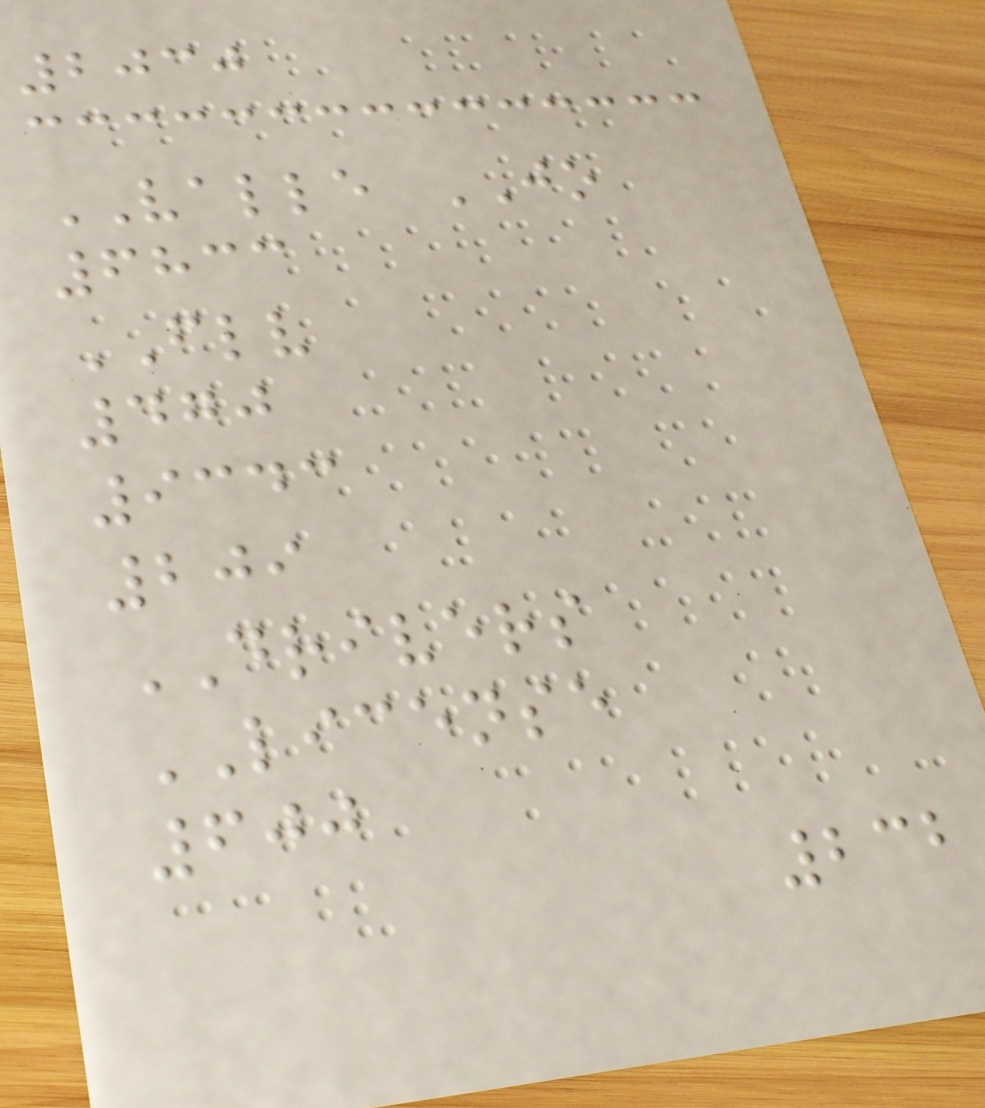2030
VALLE JO
6833
FLV
470
9343
209
DRIVERS
LICENSE
600
232
